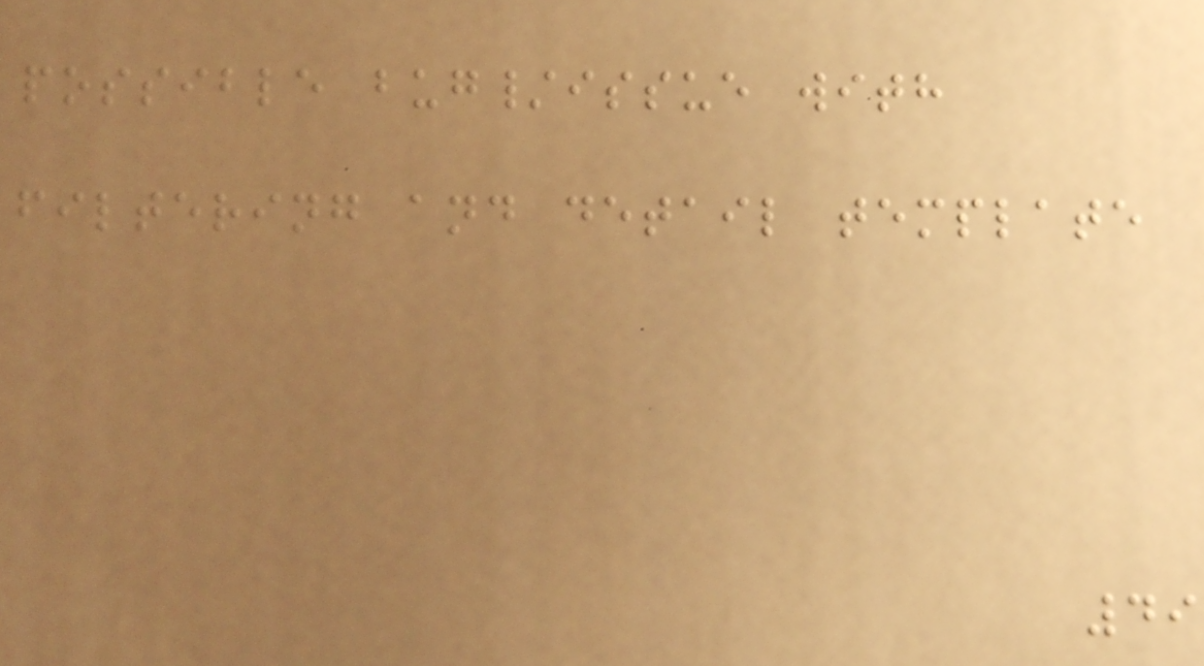possible bug/issue with
filtering and detail template
49
